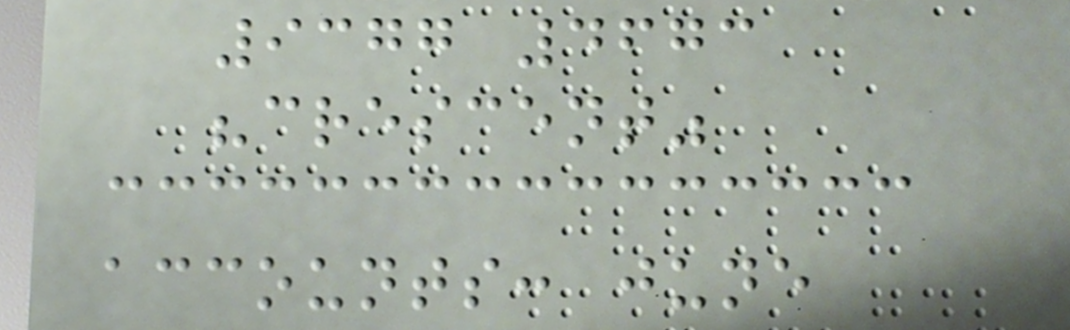9377 4673
"crescent"
accounts: june
